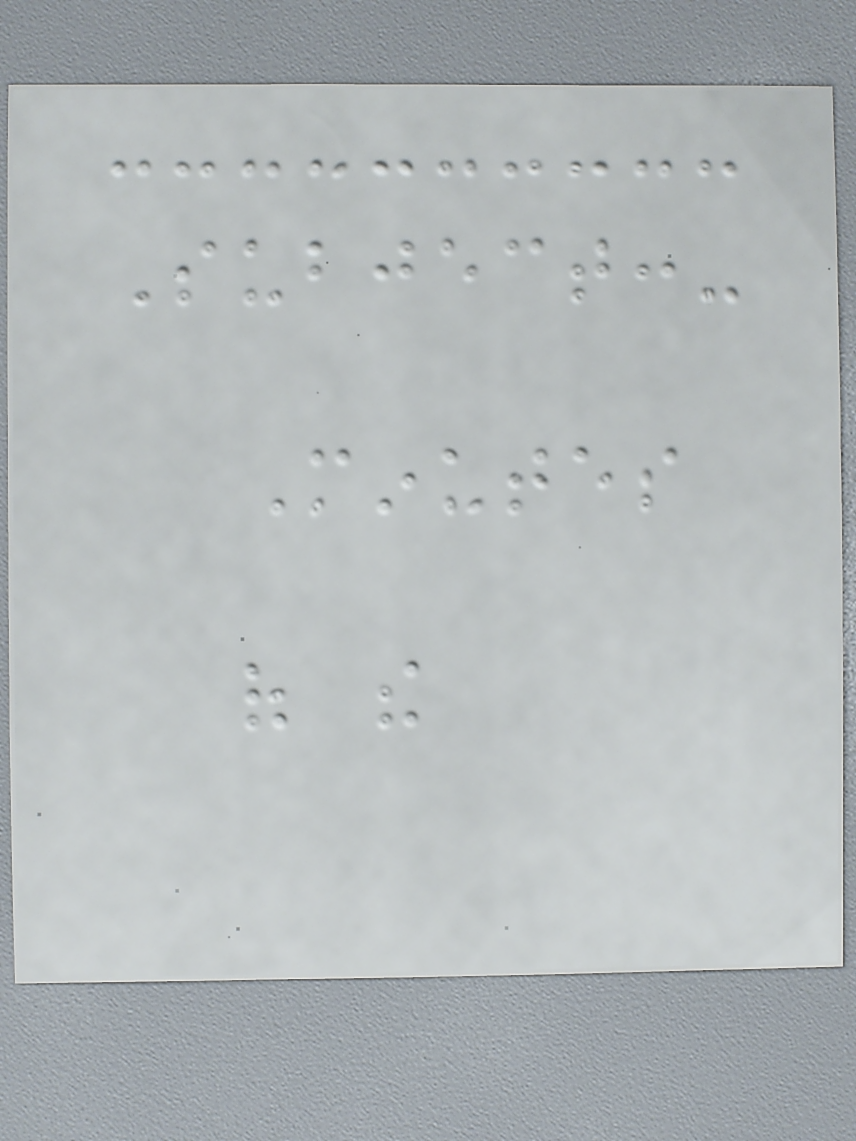Subject:-
Minutes
of the
